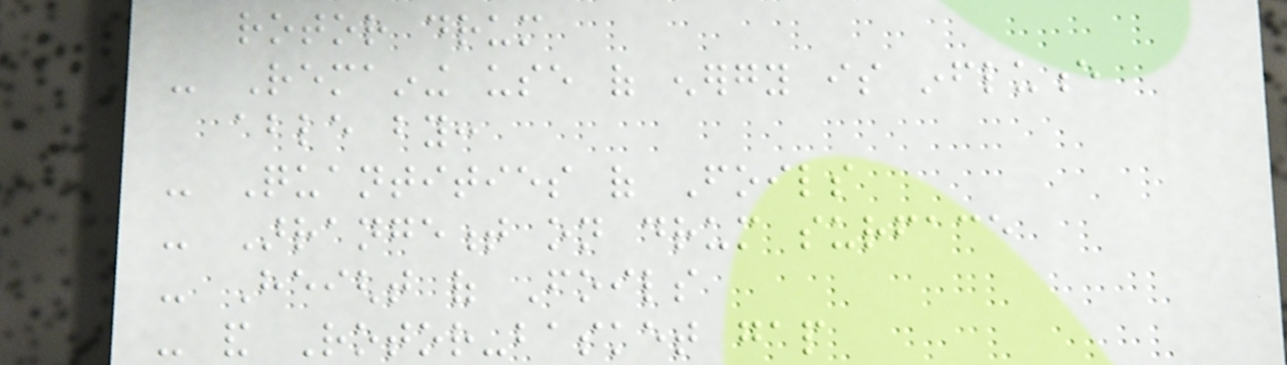rotor drum
- Remaining use of energy is influence
able by:
- Quantities of Foils
- Arrangement on drum surface
- Height of Foils
- and Rotor-basket gap
